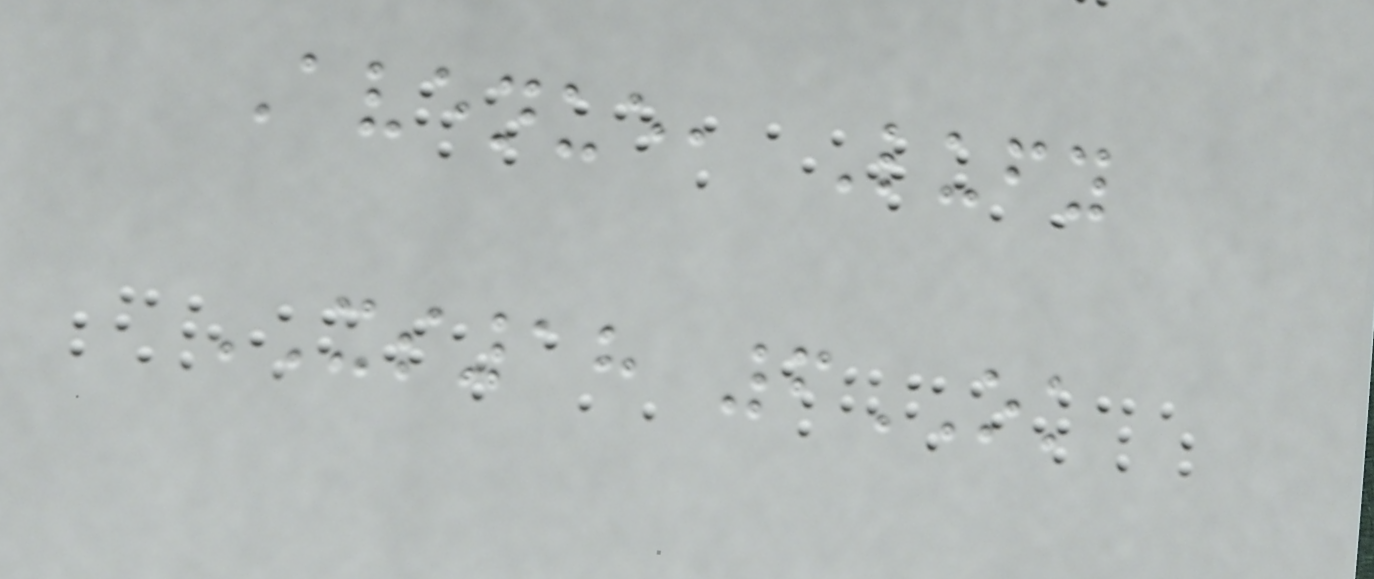Avenue, Lufy
XS18 6OK
